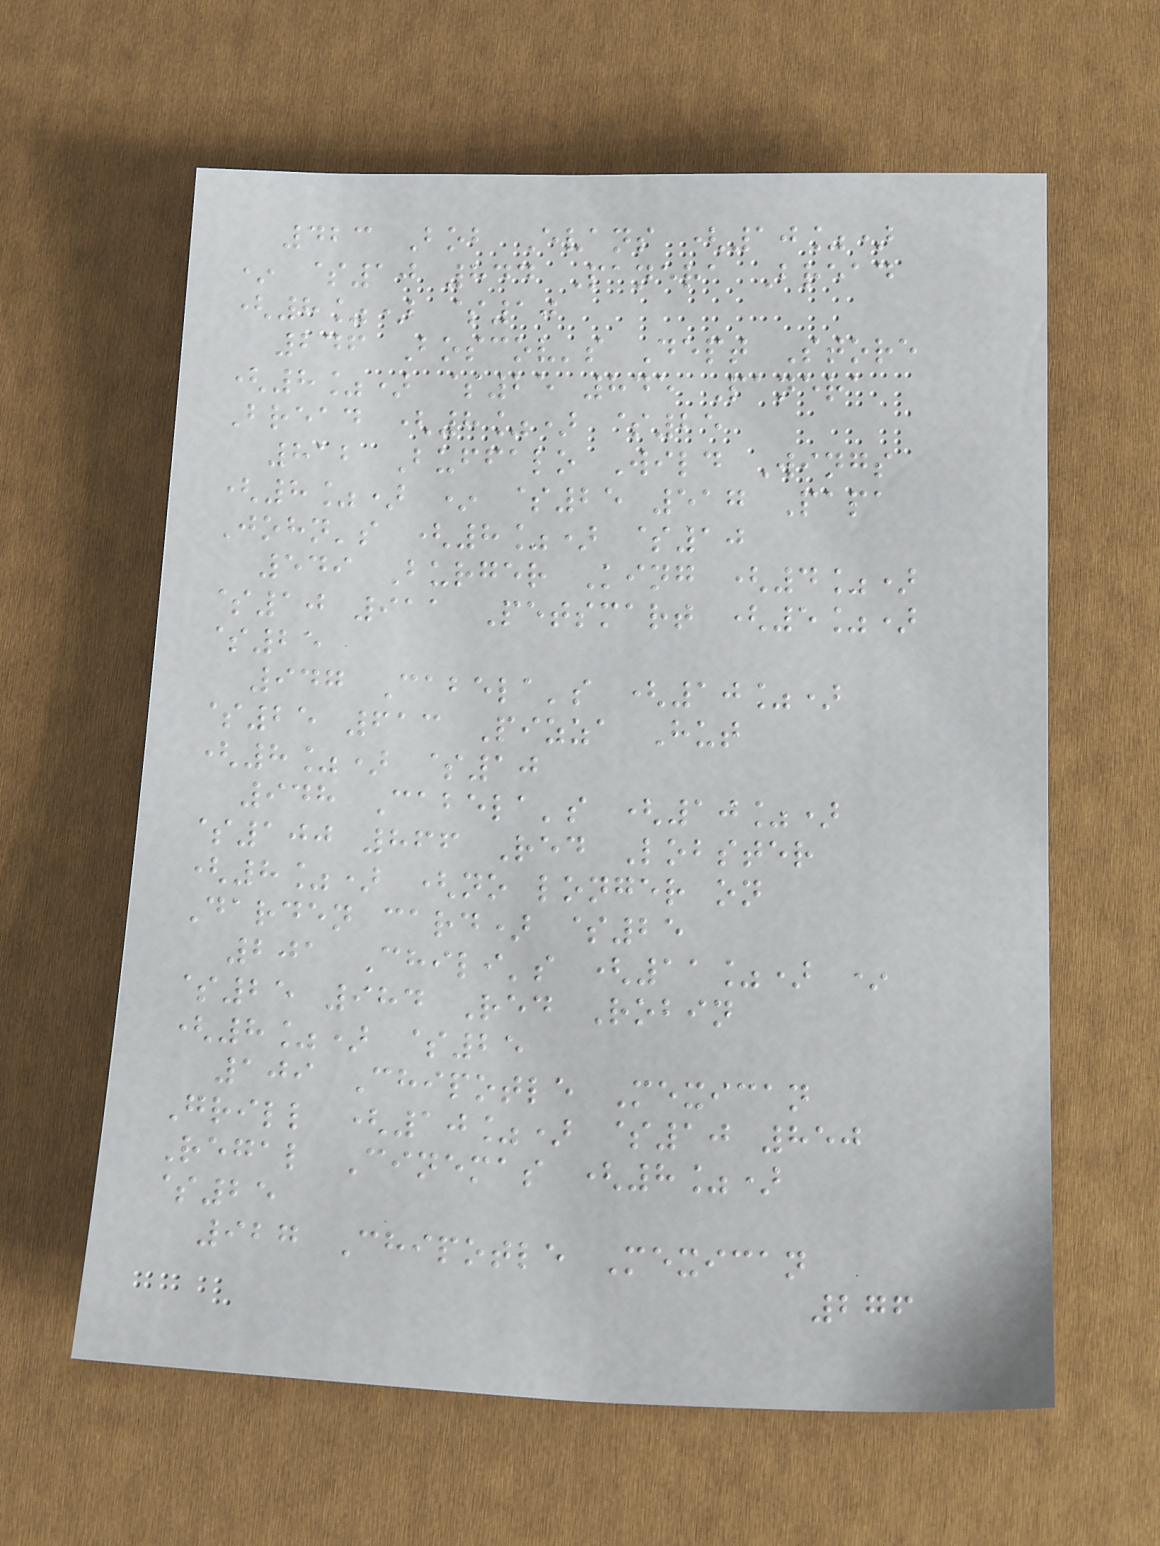423 Bob Evans (10%)
* $10 844 Panera Bread
(8%) $10
246 Boscov's Dept Store
(8%) $25 845 Panera
Bread (8%) $25
812 Buffalo Wild Wings
(8%) * $25 517 Papa
John's (8%) $10
549 Burger King (4%)
$10 911 Petsmart (5%)
$25
947 Cabela's (10%)
$25 613 Pizza Hut
(8%) $10
948 Cabela's (10%)
$100 866 Red Lobster
(8%) (no longer on
Darden card) $25
201 Chili's (11%) *
$25 984 Red Robin
(8%) $25
109 Chipotle Mexican
Grill (10%) $10 850
Regal Cinemas (8%)
$25
927 Chipotle Mexican
276
